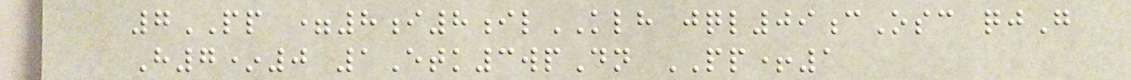7PP =8i8ilKLH jql09cOsc qjG
H7*0 1Etk3wpDn PP+1
